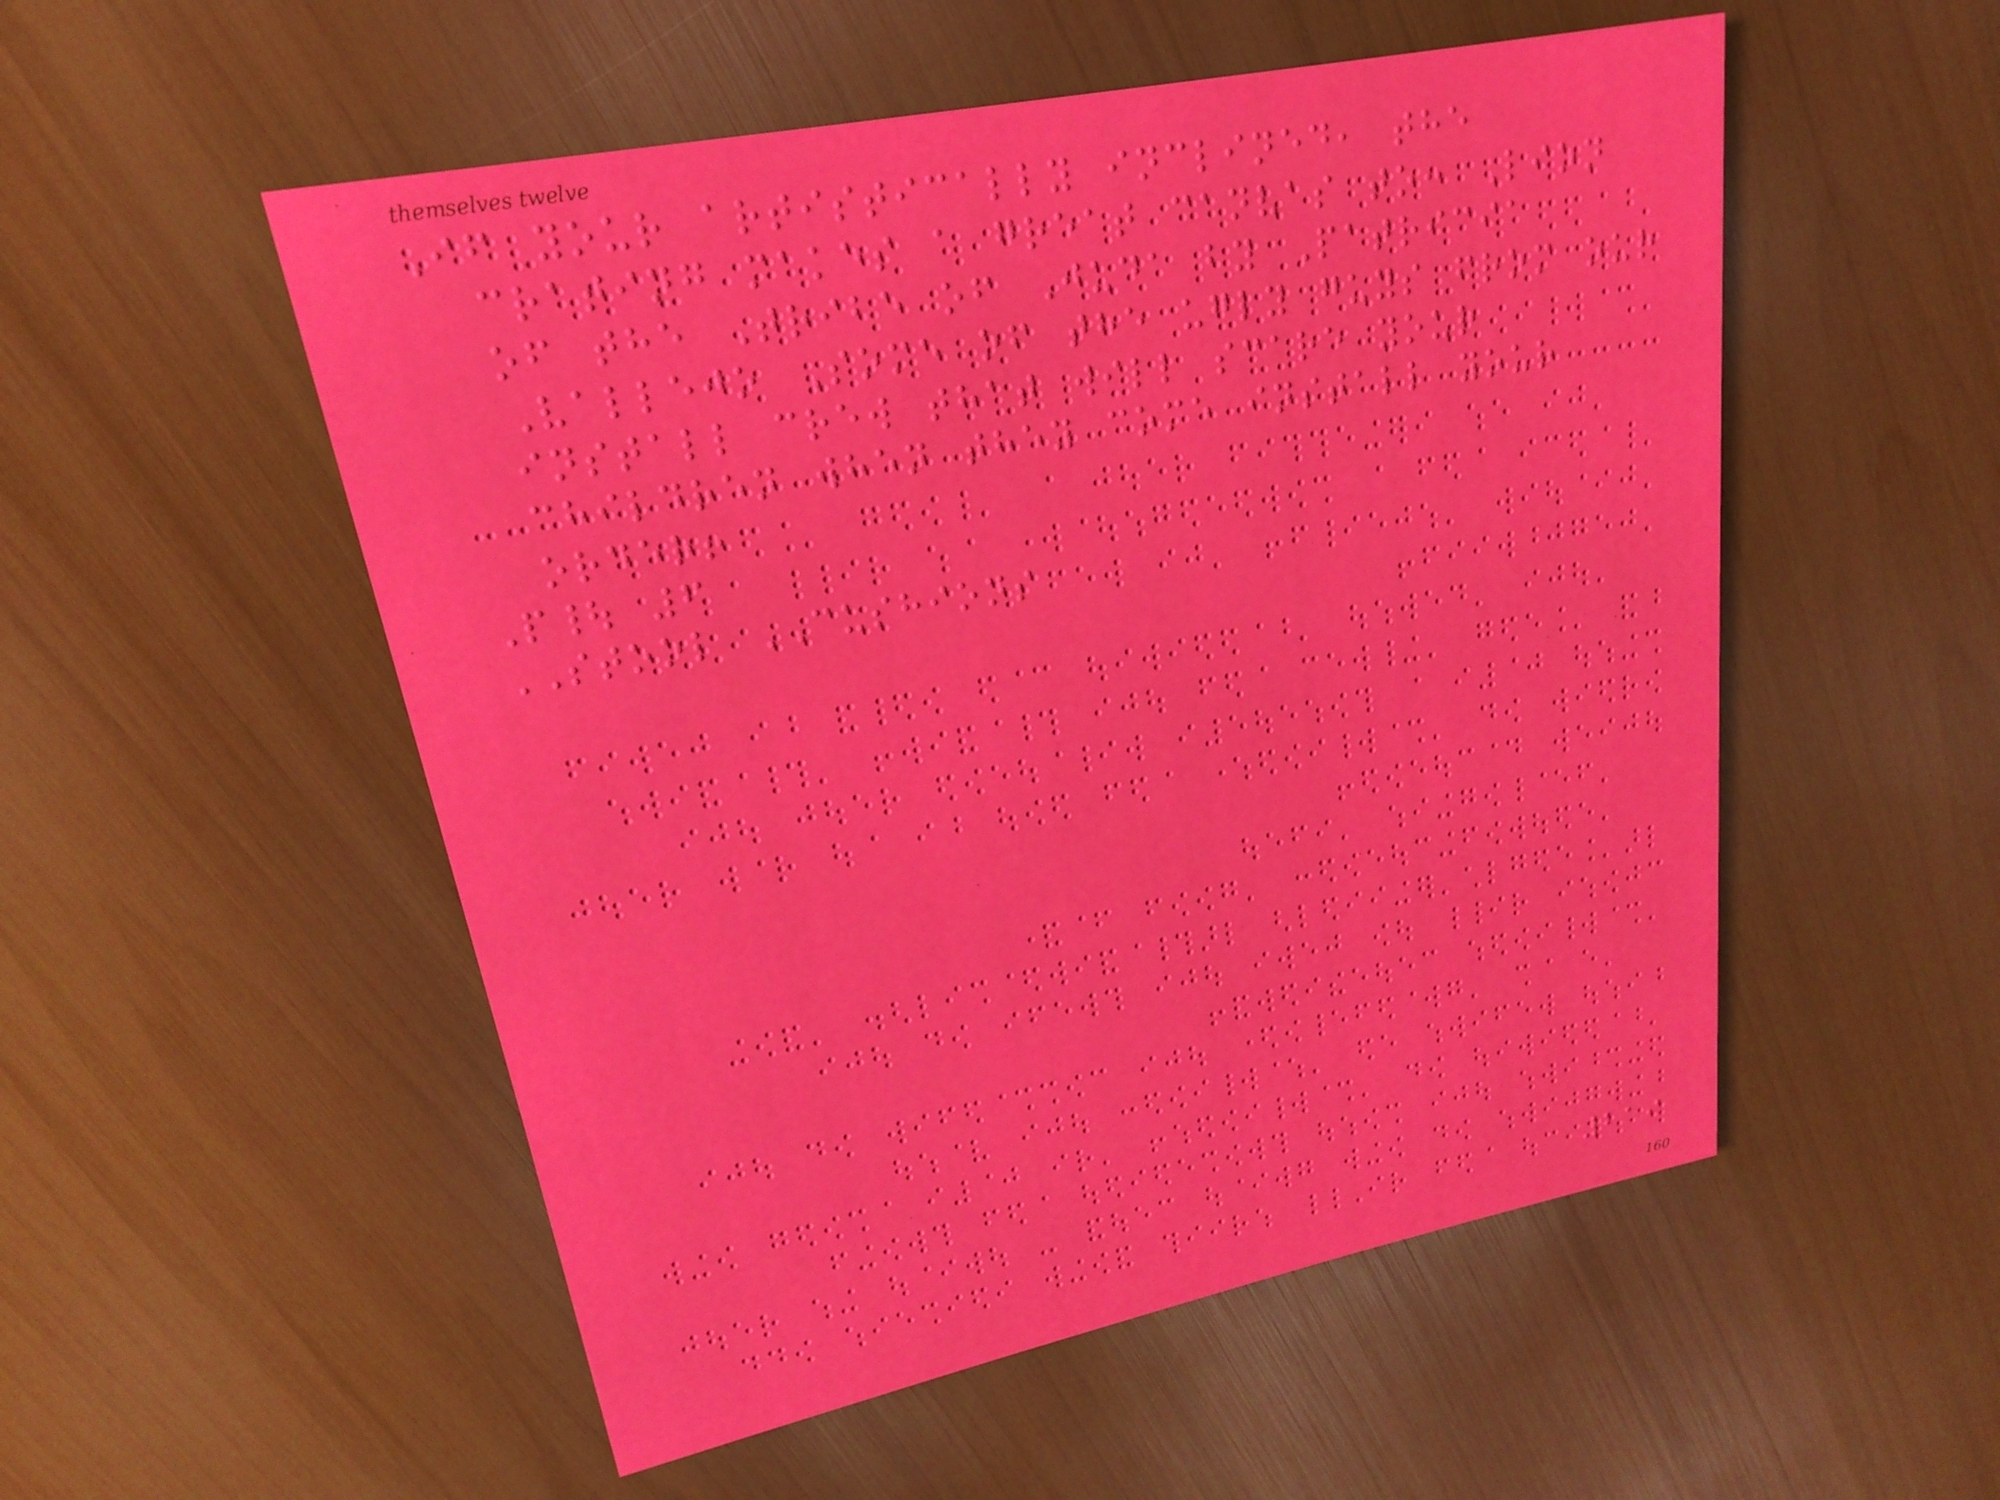If your artistically inclined, the
crating makes a great canvas to: Lion
of the Tribe of Juda by Patricia
Vallejo Some of the ugly guys from our
install crew that will scare your
children when they come install your
order!
P| 6
STOOL CUSHIONS
219
